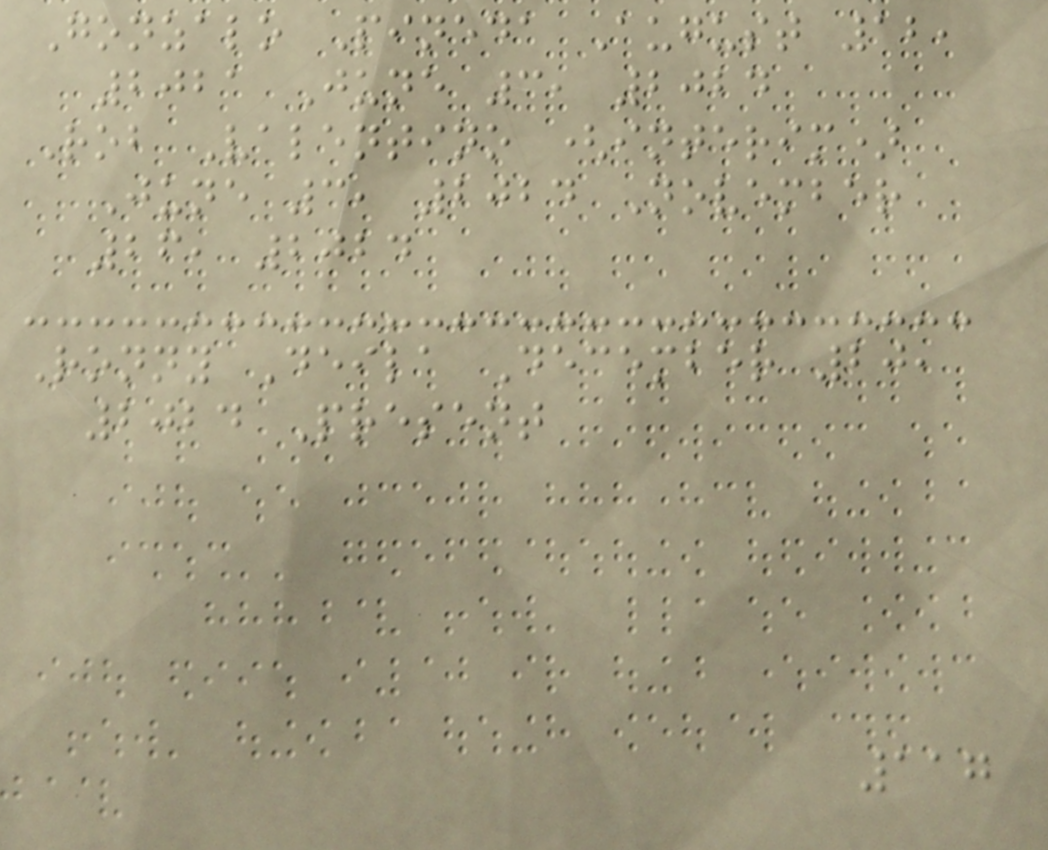Gonzalo Pineda August 12,
2021 June 3, 2024
Rob Valentino (interim)
June 3, 2024 November
26, 2024
Ronny Deila December 20,
2024 Present
117
